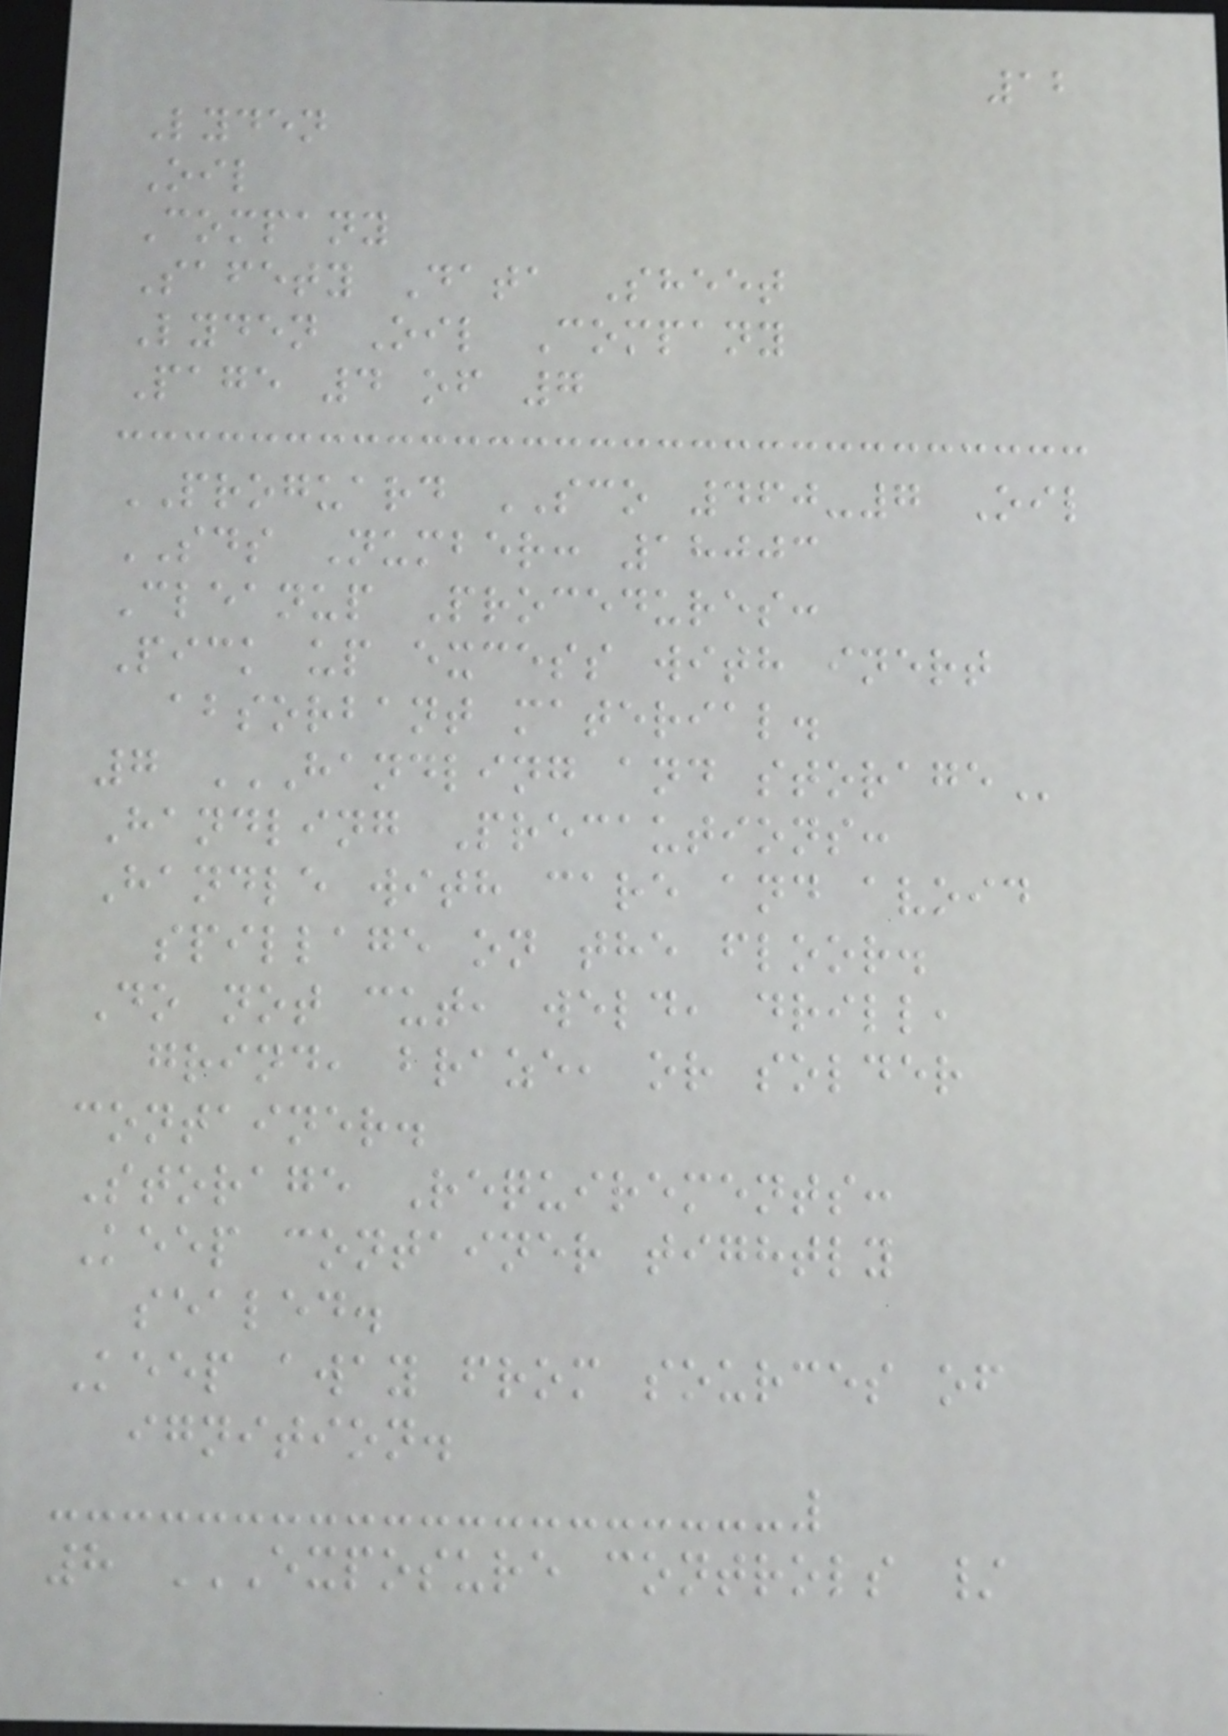12
Lyden
Oil
Company
Safety Data Sheet
Lyden Oil Company
Page 4 of 7
PROGUARD SCO 460-7 Oil
SDS Number: 18003
Cleanup Procedures:
Pick up excess with inert
absorbant material.
7 HANDLING AND STORAGE
Handling Precautions:
Handle with care and avoid
spillage on the floor.
Do not cut, weld, drill,
grind, braze, or solder
container.
Storage Requirements:
Keep container tightly
sealed.
Keep away from sources of
ignition.
8 EXPOSURE CONTROLS /
